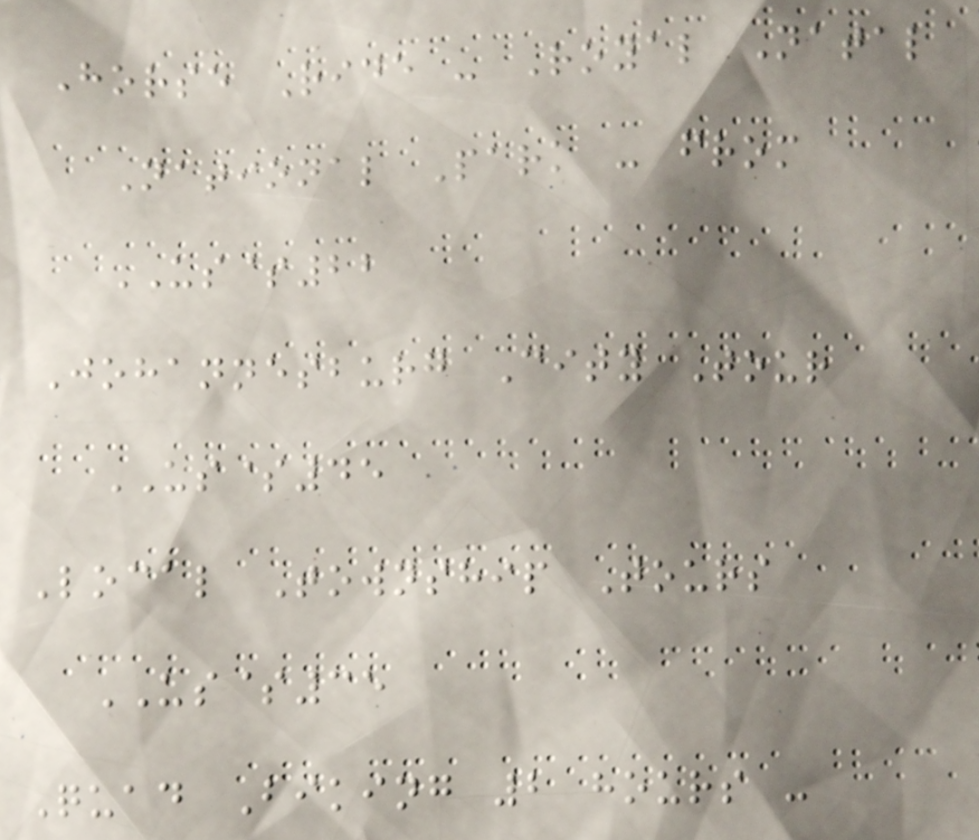Horse Ride - Royal Natal
National Park - from
US$22
Johannesburg City Tour
US$45
Local Township Tours
US$35
Quad Biking 2 hours -
